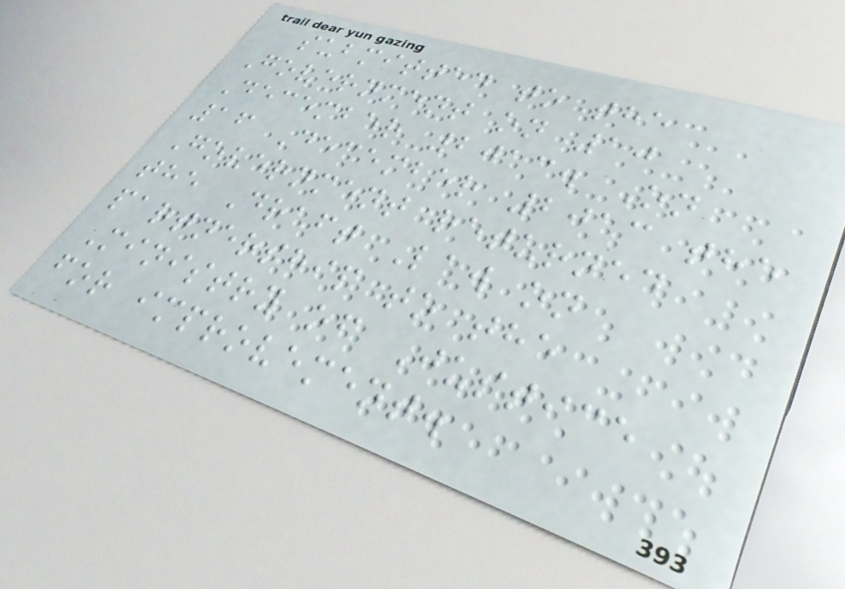submitted to the
Government on 10
December 2013. On
16 December 2013 the
Government returned
the Draft Law on
partnership to the
Ministry of Justice
for improvement.
